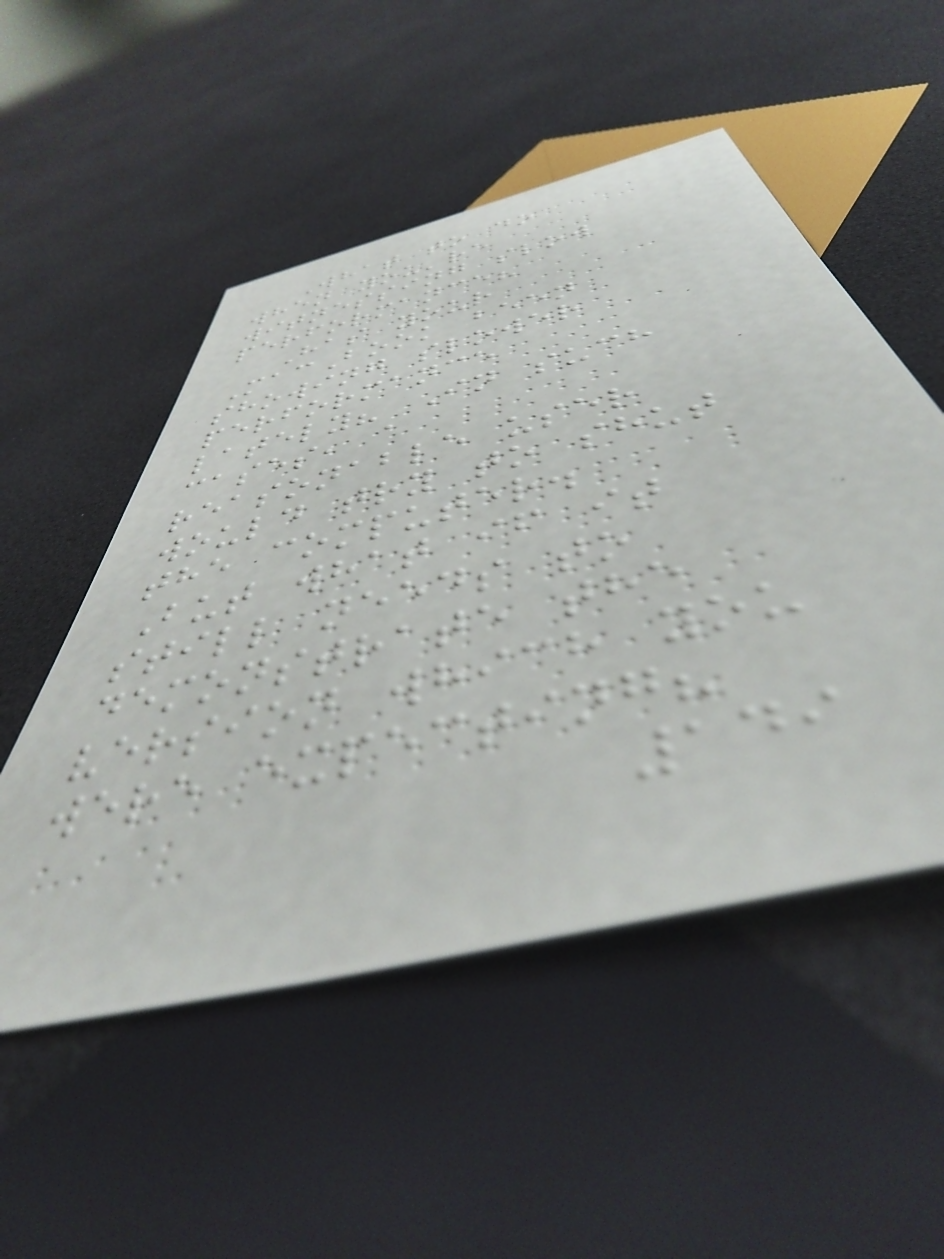What to do
when you're
witnessing slow
performance?
Has your
MacBook been
showing slower
performance
lately? In such
cases, a
reasonable user
would try to shut
the computer.
But what if it
still needs to
demonstrate the
version which you
were expecting?
149
